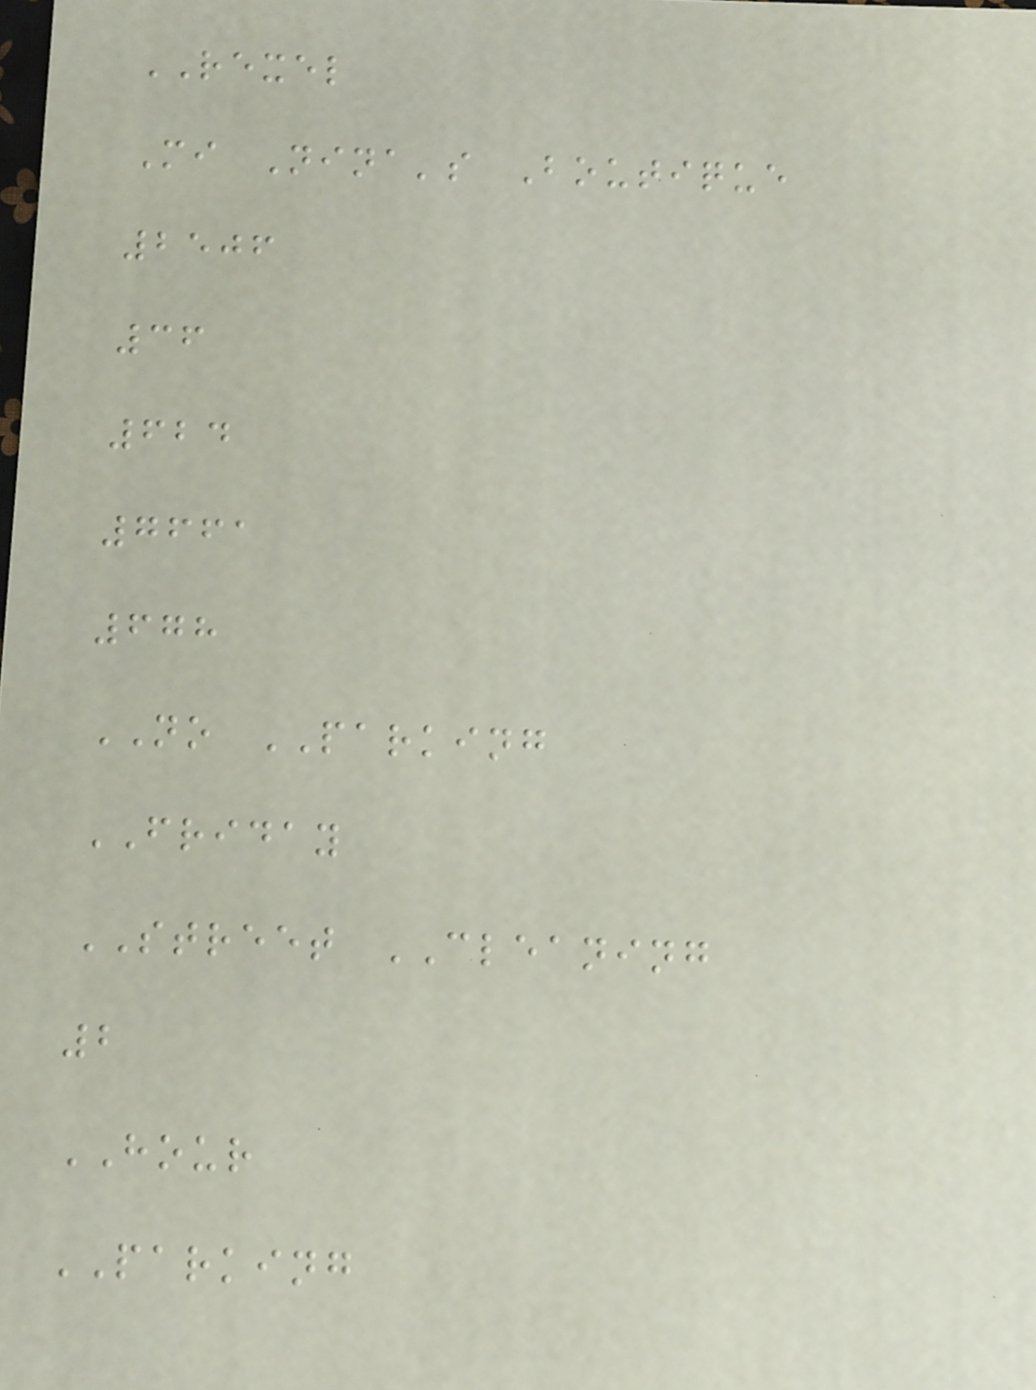REXEL
Mi Nina's Boutique
2506
36
624
7661
678
NO PARKING
FRIDAY
STREET CLEANING
2
HOUR
PARKING
